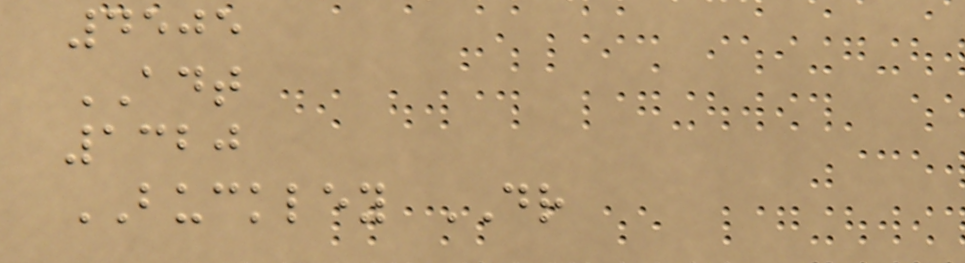4505
ADT
1320
BUCKLEY DR
